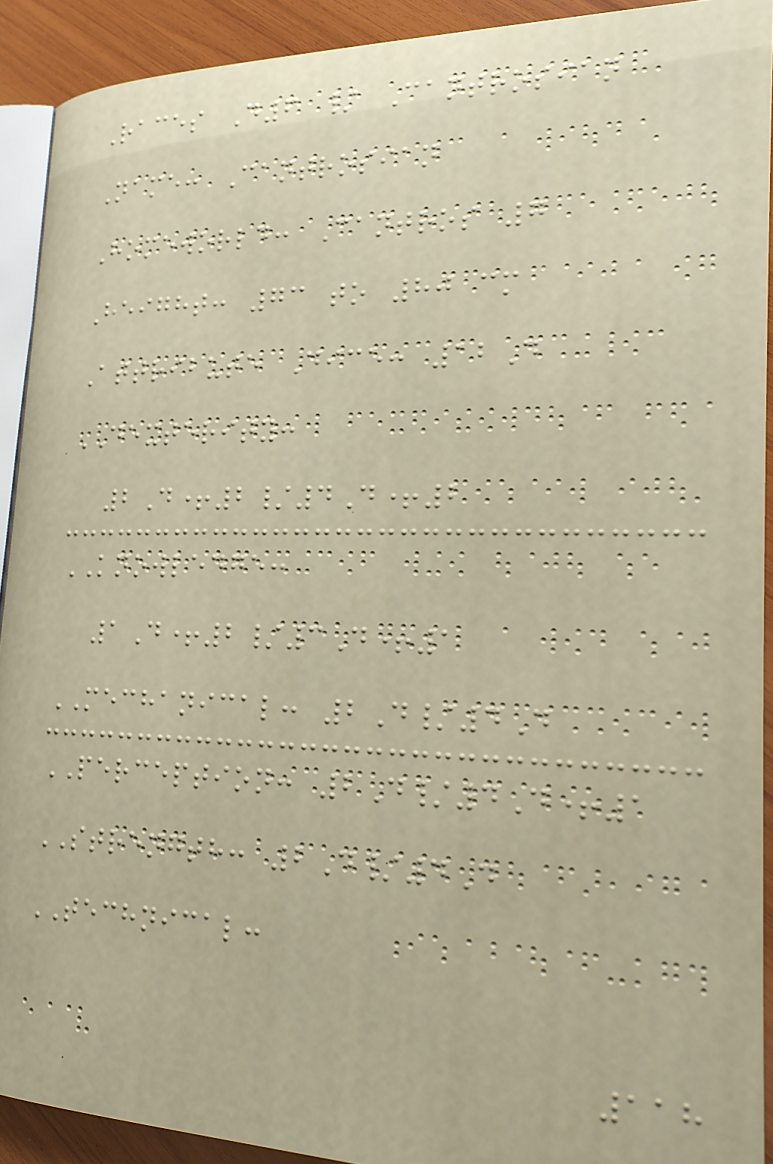Races D6 / Cantrosian
Name: Cantrosian
Homeworld: Cantros 7
Height: 73 to 80 cm
Attribute Dice: 12D
DEXTERITY:
2D+2/4D+2
KNOWLEDGE:
1D+2/3D+1
MECHANICAL: 2D/4D
PERCEPTION: 2D/4D+1
STRENGTH: 2D/4D
TECHNICAL:
118
